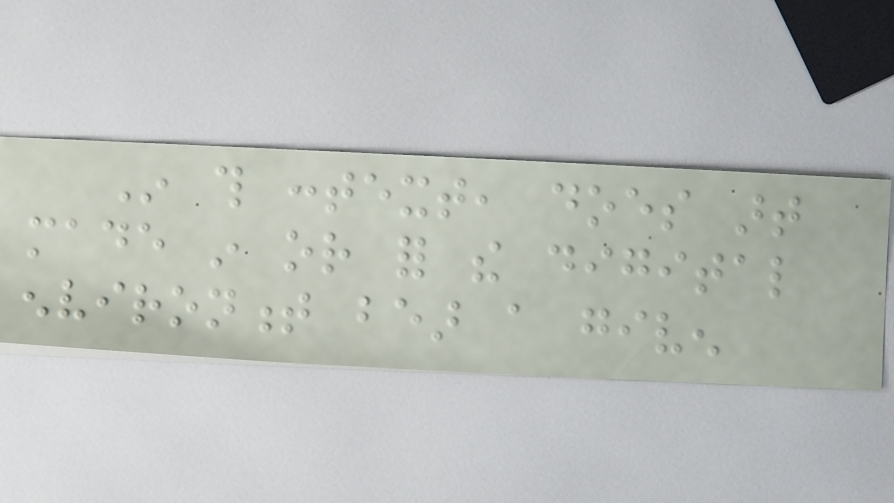In this context, does art
made in or for the digital
environment bear a given
